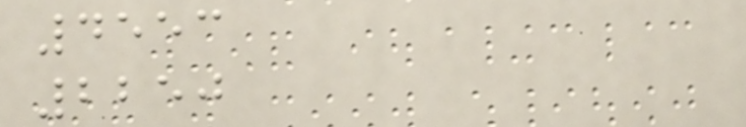4553
2250
